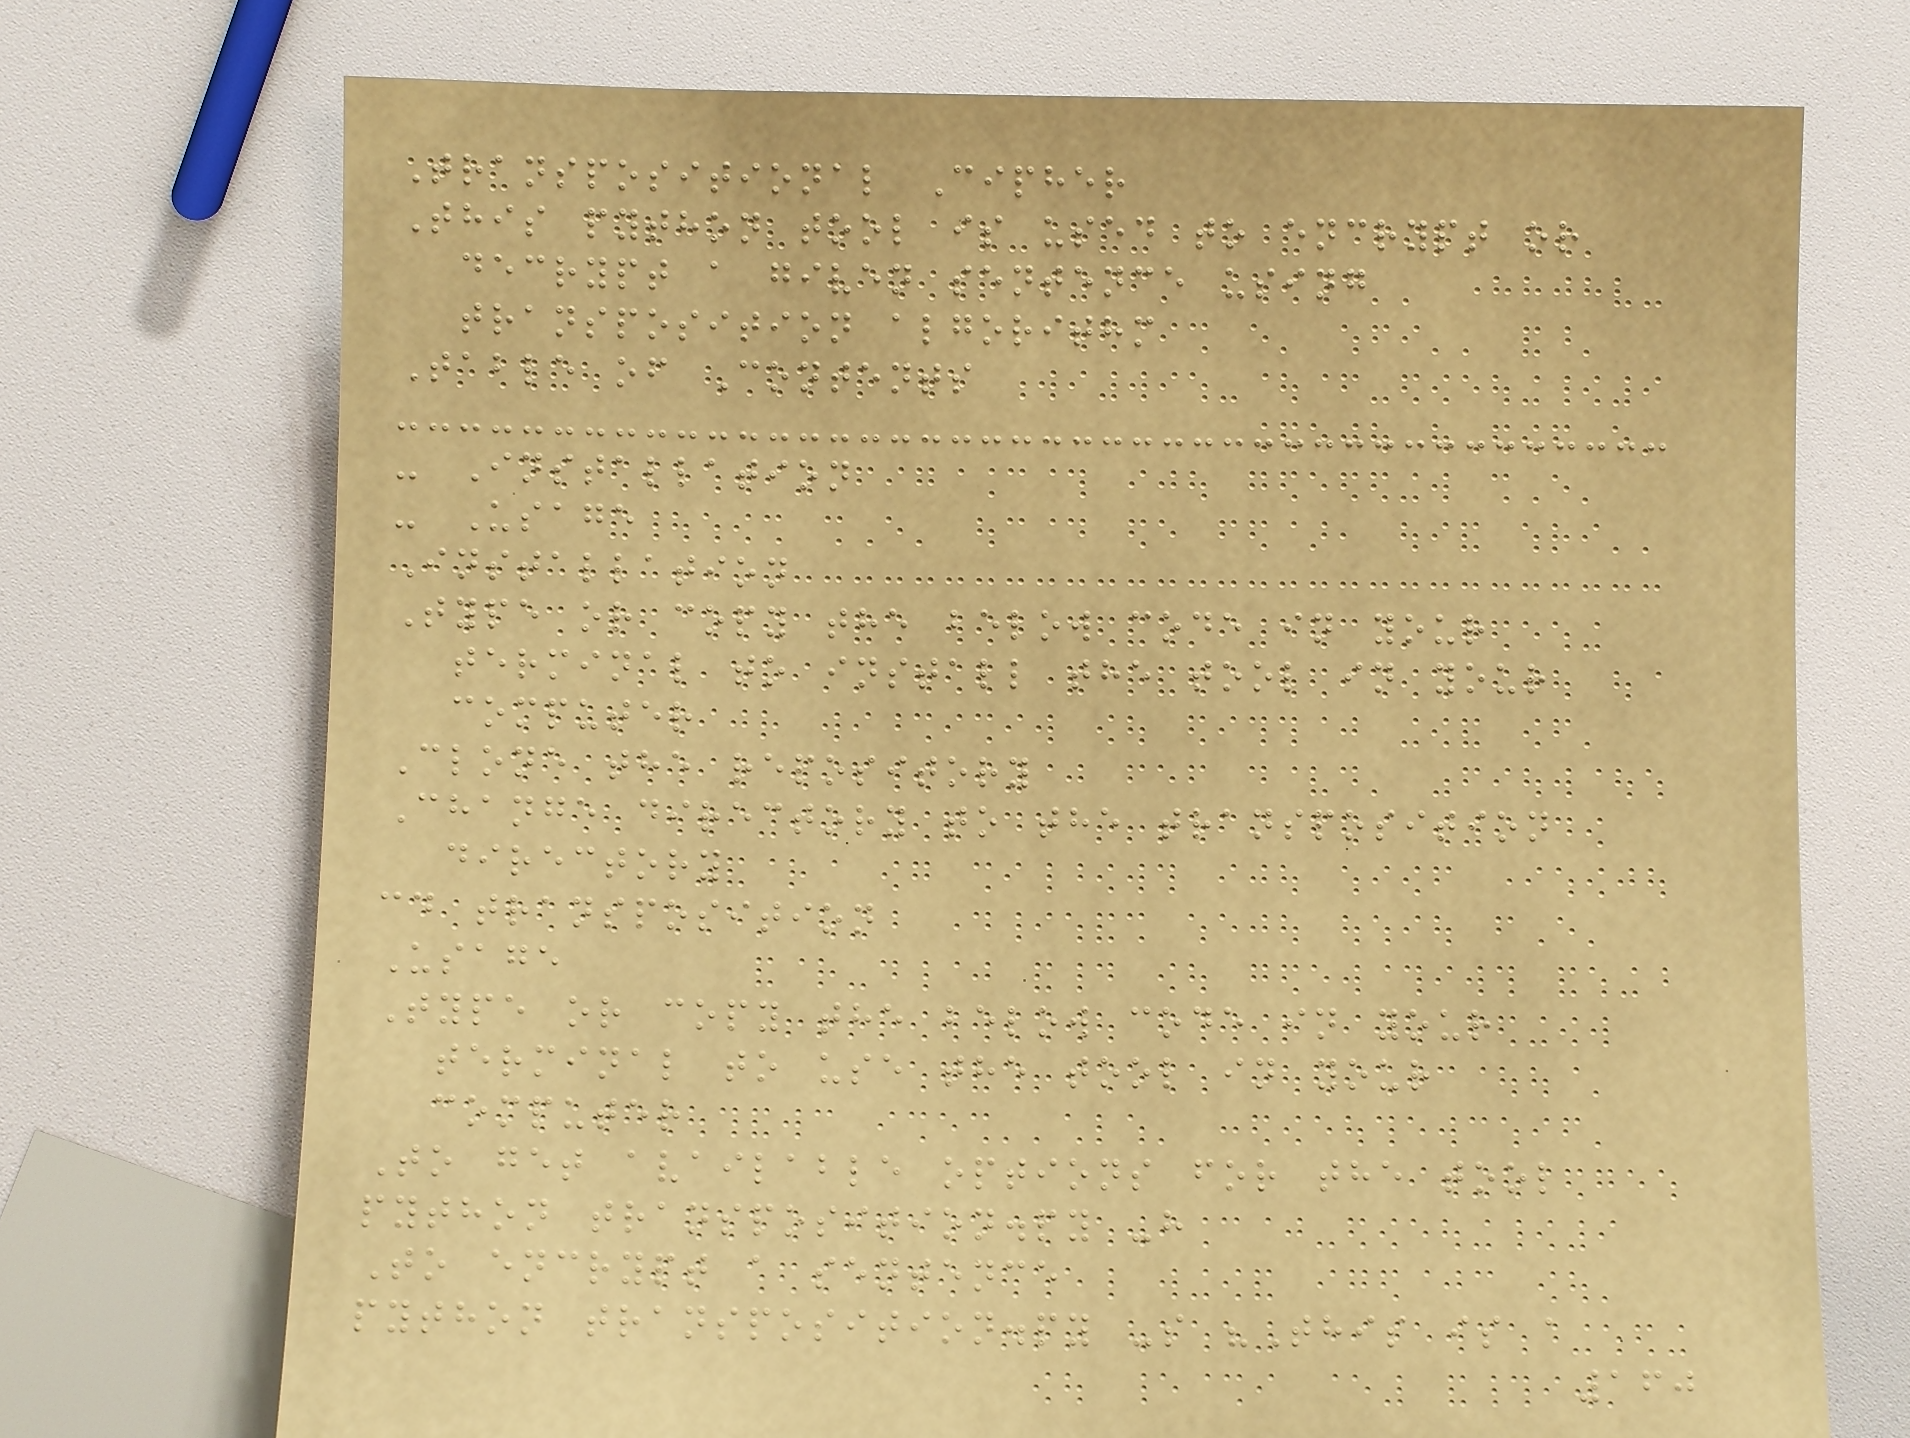Transpositional Cipher
This python tool is used to encrypt or
decrypt a given sentence using
transposition algorithm
Table of Contents
- Installation
- Usage
Installation
Type or copy the below code in your
terminal to install the tool in your
computer
Clone the repository
Change directory to the transposition
directory
cd transposition
Usage
Type or copy the below code in your
terminal to use the tool in your
computer
To get available options for the tool
python transposition.py -h
To encrypt a sentence
python transposition.py -s "This is a
160
